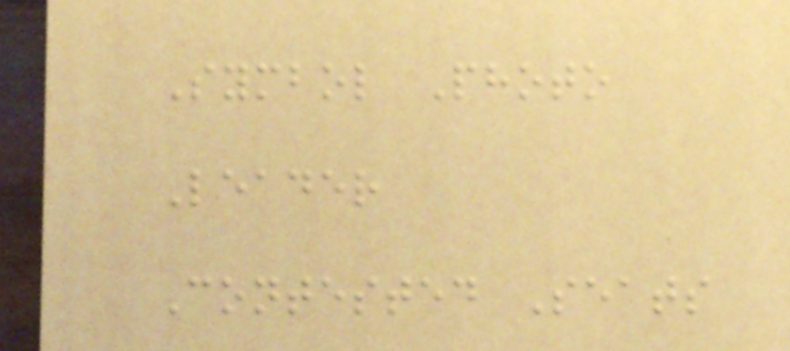Symbol Photo
Leader
Contested Seats
